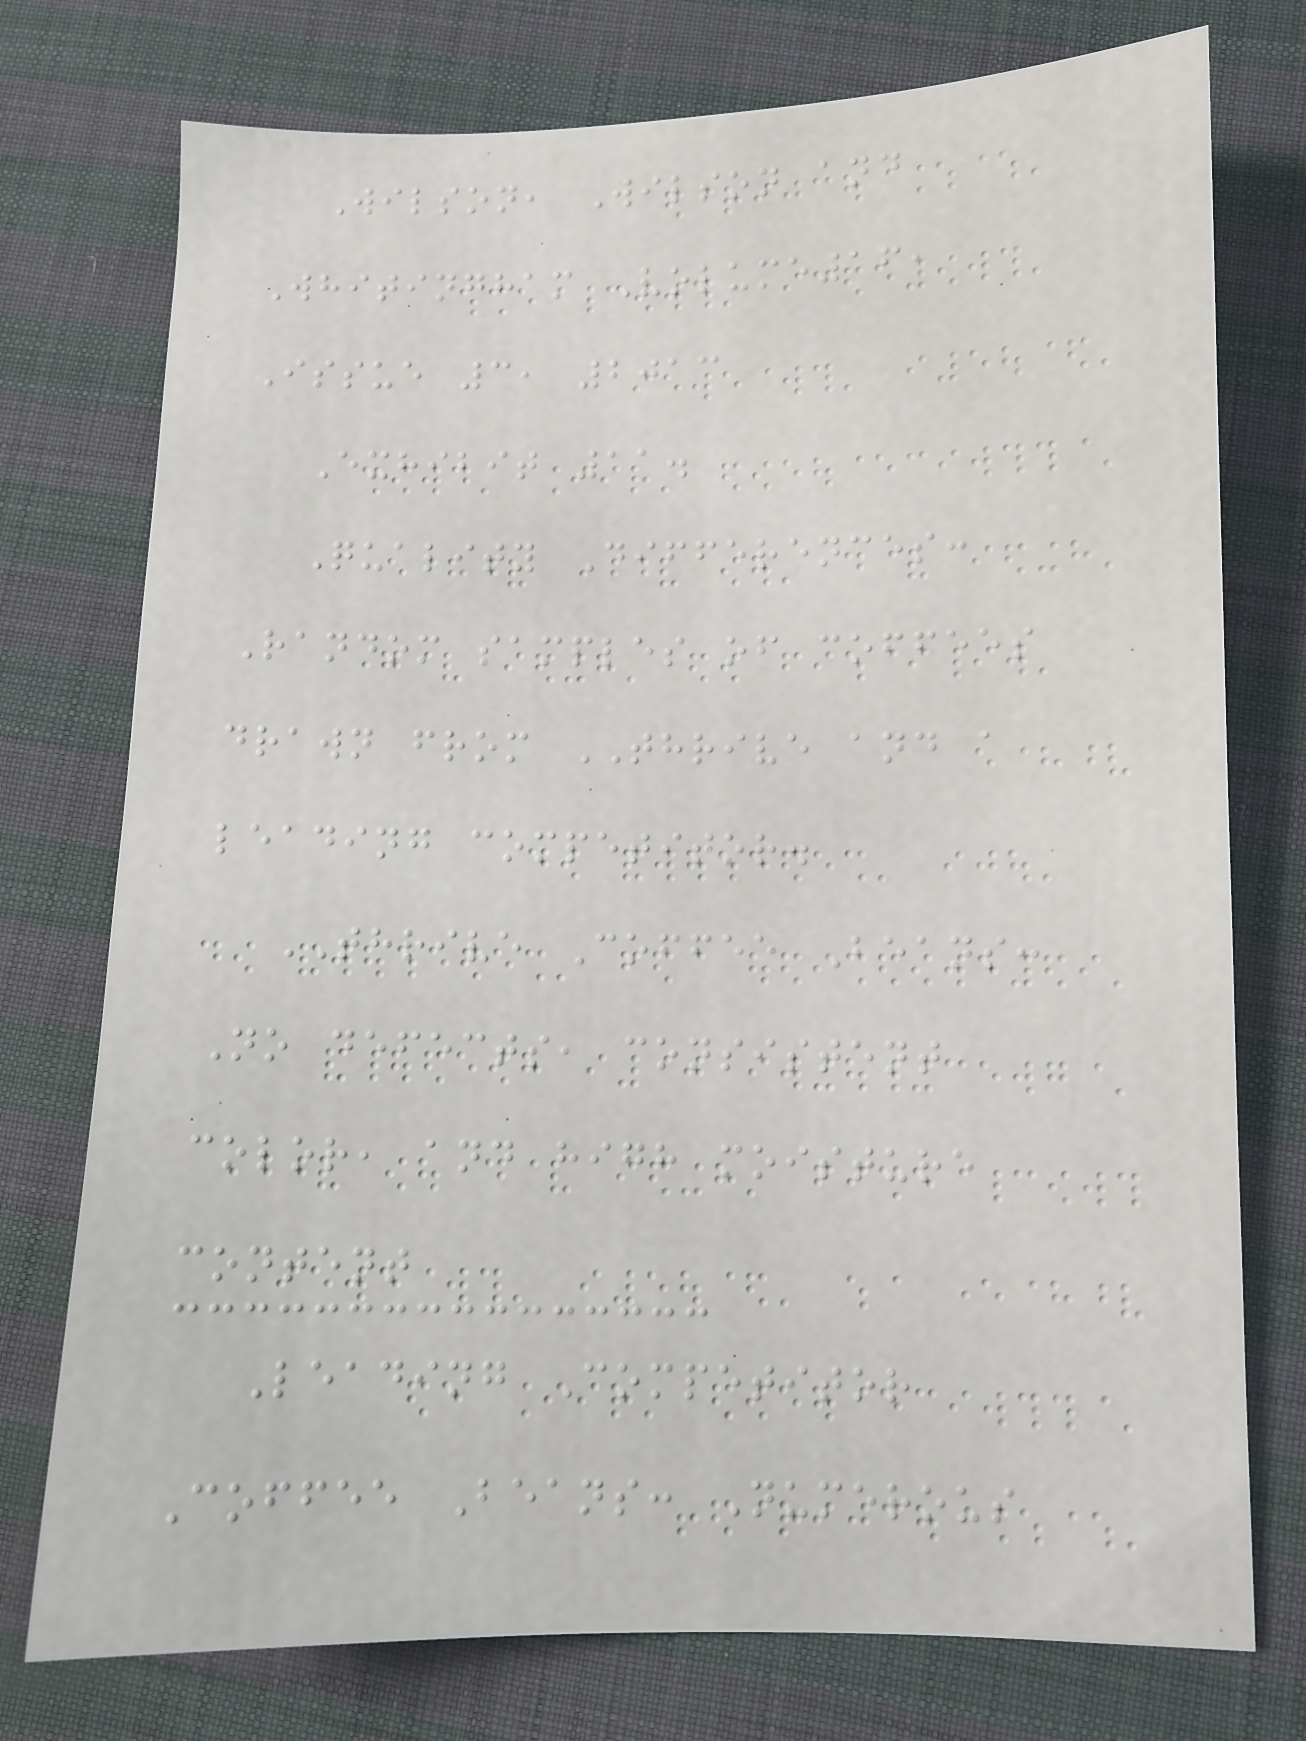Wilson, Wilson and
Whitingham Volume16,
Issue 3, 2013
Exhibit 11.
Quality Differences:
Random samples of coffees
drawn from THRIVE and a
leading competitor.
THRIVE Coffee Beans:
No defects, consistent
color, and high moisture
content
Leading Competitor
Coffee Beans: Numerous
